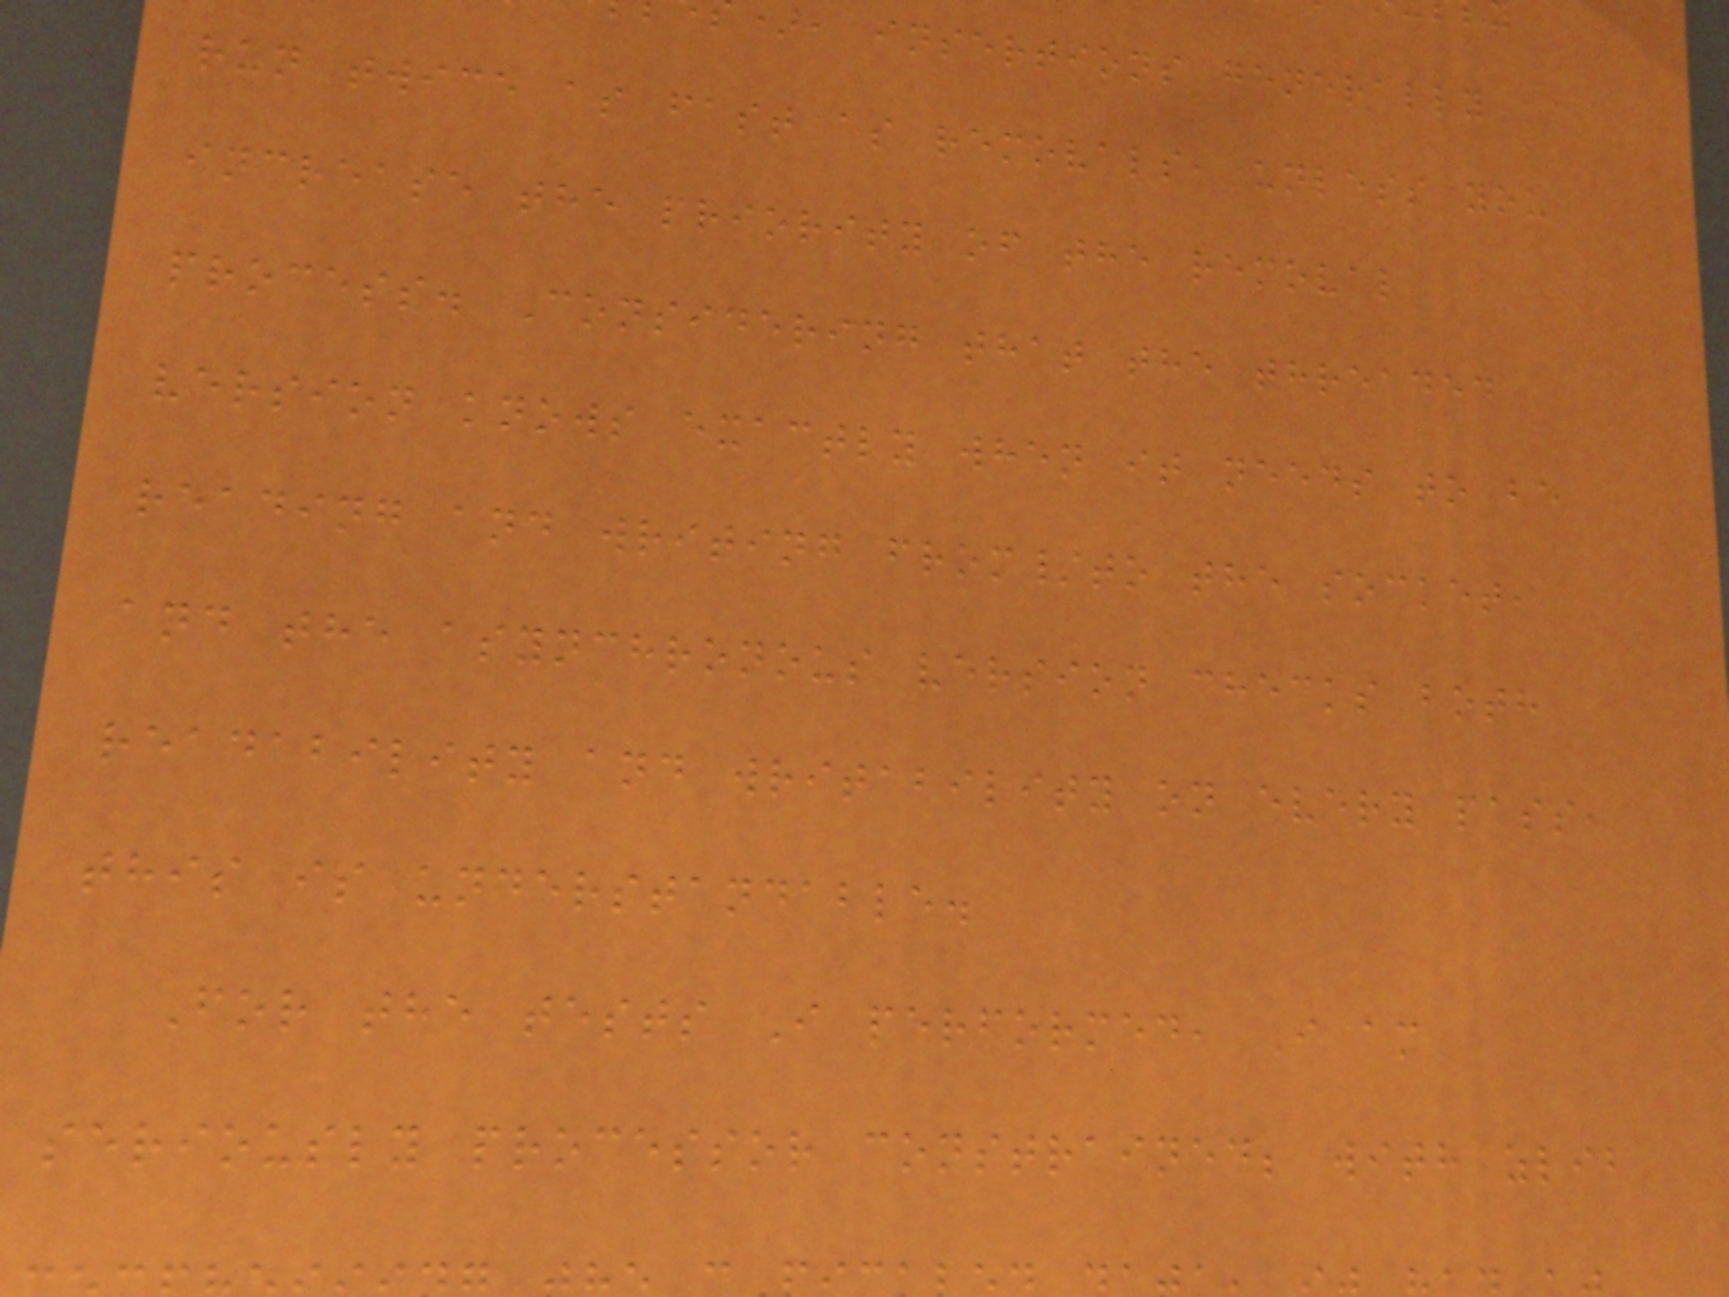), insertions generally
run twice as fast as removals, unless you
increase the priority of the removal
process. Considering that the threaded
version knows exactly when it needs to be
reading and writing from/to the socket,
and the asynchronous version checks both
readability and writability on every pass,
this is understandable.
For the tests I performed, I am
seriously processor constrained; with zlib
